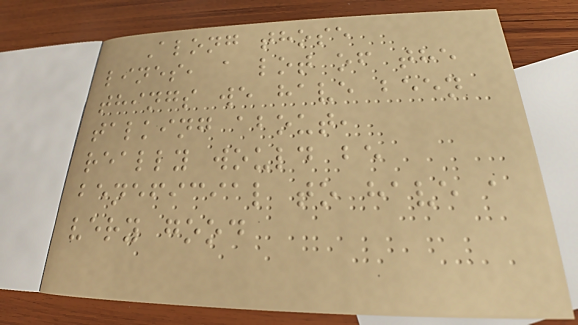Along those
lines, a lot of the
things we have been
talking about,
really would be
beneficial to have a
very good
